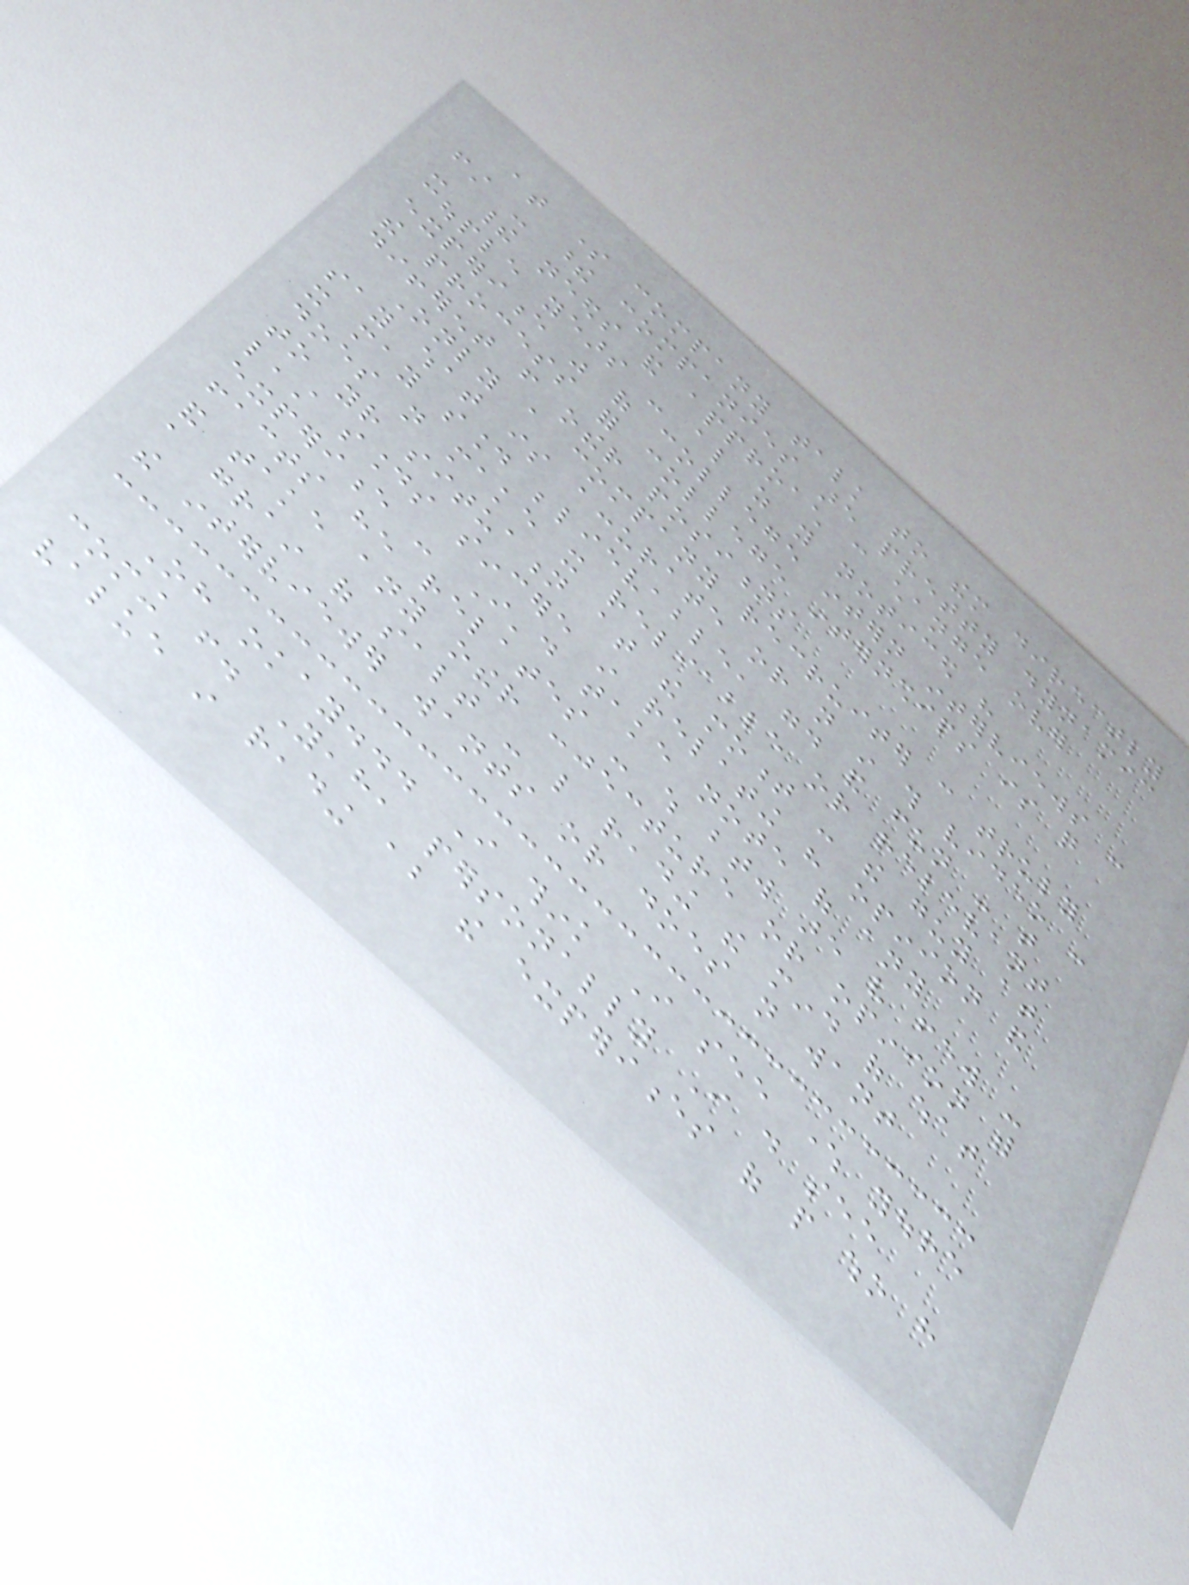at some company talk to them directly
first - these companies are pretty dynamic
- their needs and approach can change over
couple years - also as you noticed his
experience was of college intern interviews -
the process for college internships is quite
different from other positions
Only a company recruiter can truly
say what is accurate or not in this video -
it may sound believable, good and fun - that
does not make it reliable or relevant
to your situation at the moment - the guy at
least sounds sincere in relating his opinion and
experience - I'd take note of any
facts he relates - which btw are very few -
and take any other conjecture or opinion with
a grain of salt - like reading the mind of what
the interviewer wants or does not want
Oh okay... I think I see where youre
coming from. Yeah, personally I do see
value in reading about the experiences of people who have
